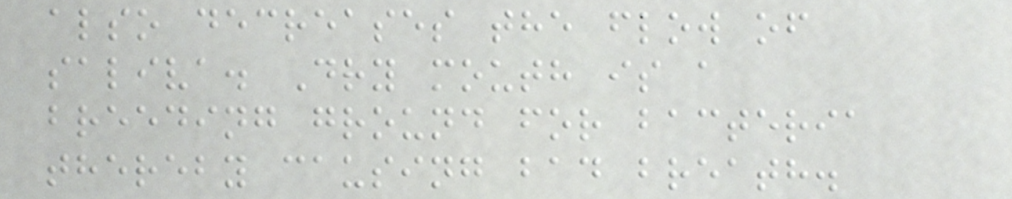also decreases the flow of
saliva. Dry mouth is a
breeding ground for bacteria
thereby causing bad breath.
